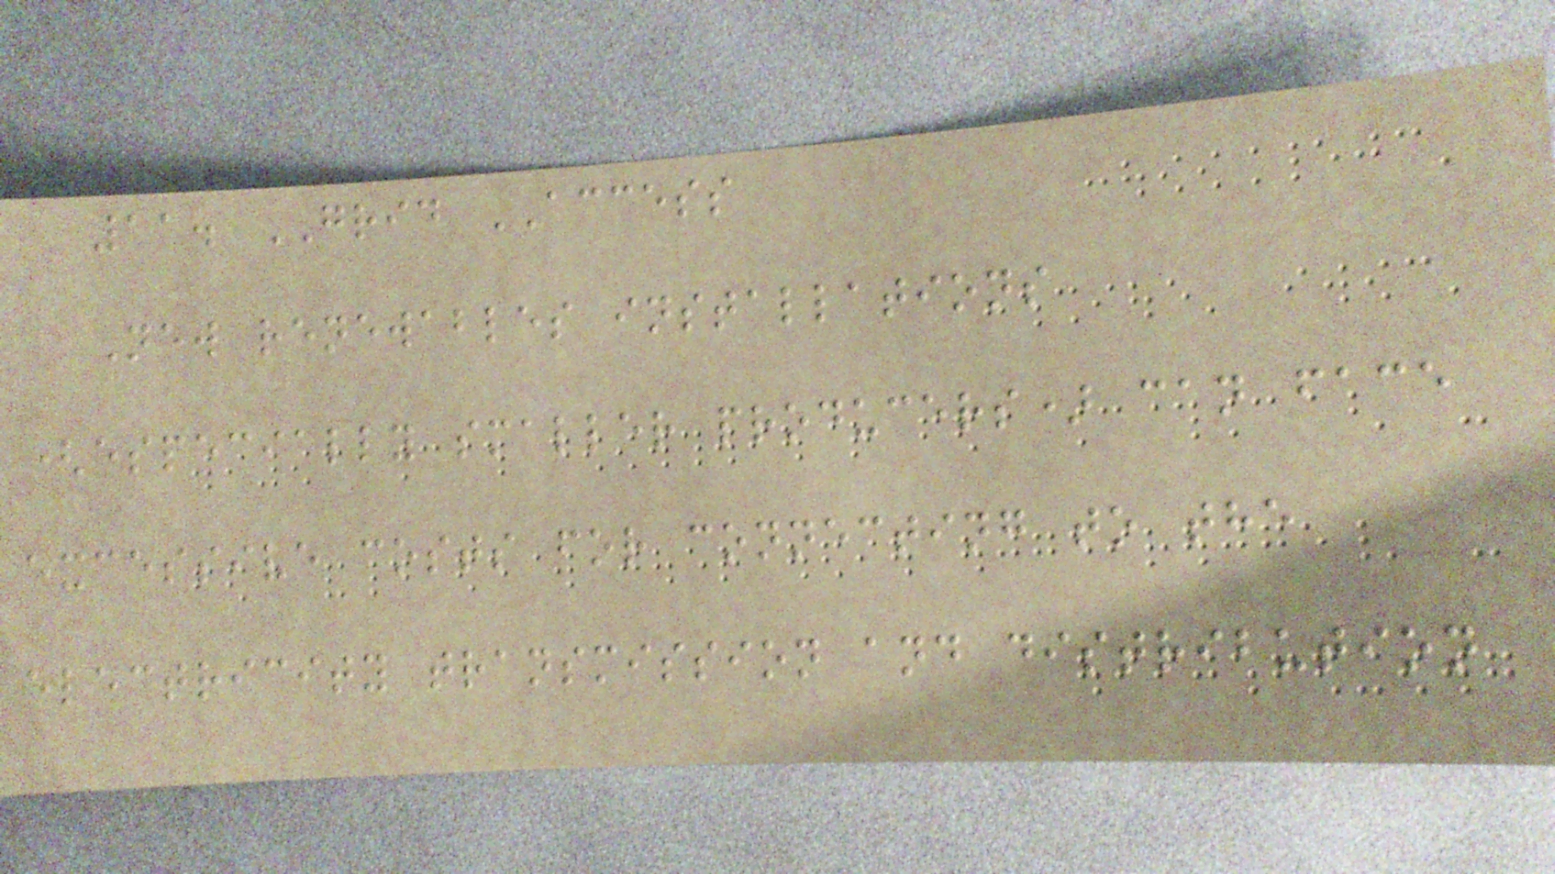11. GRID ACCESS
New renewables installations
(especially smaller producers) can face
excessive costs for connecting to the
electricity transmission and distribution
